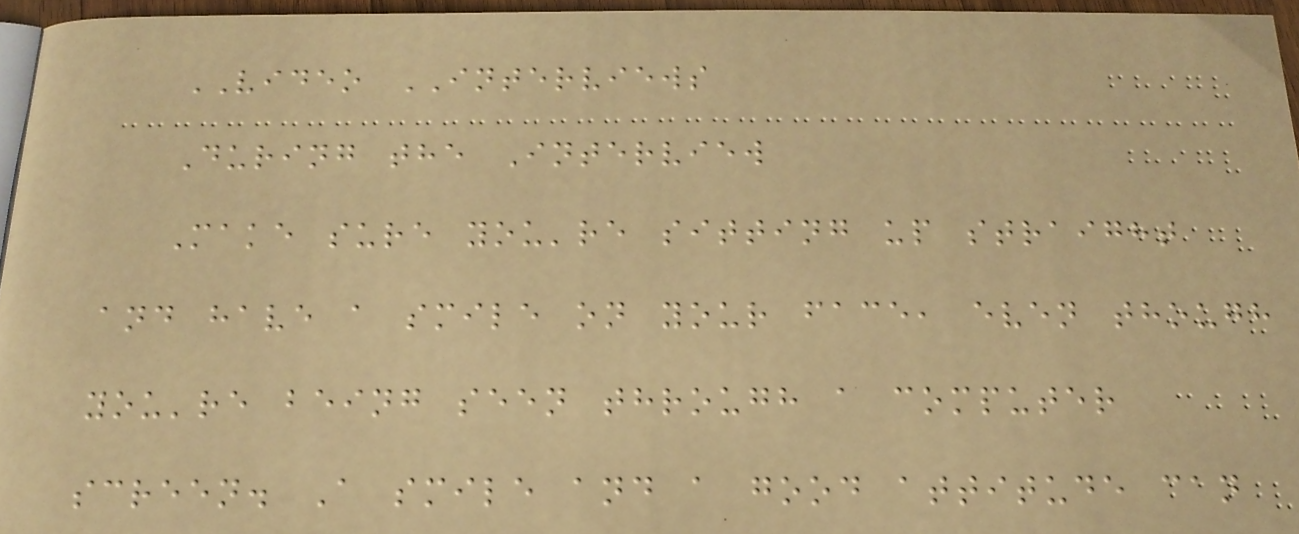VIDEO INTERVIEWS
During the Interview
Make sure you're sitting up straight
and have a smile on your face, even though
you're being seen through a computer
screen. A smile and a good attitude can
